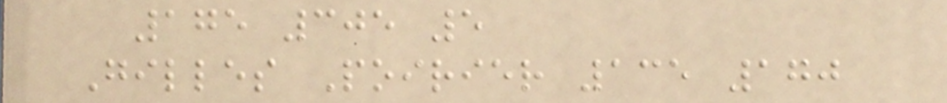175 305 5
Gilles Poirier 135 170
